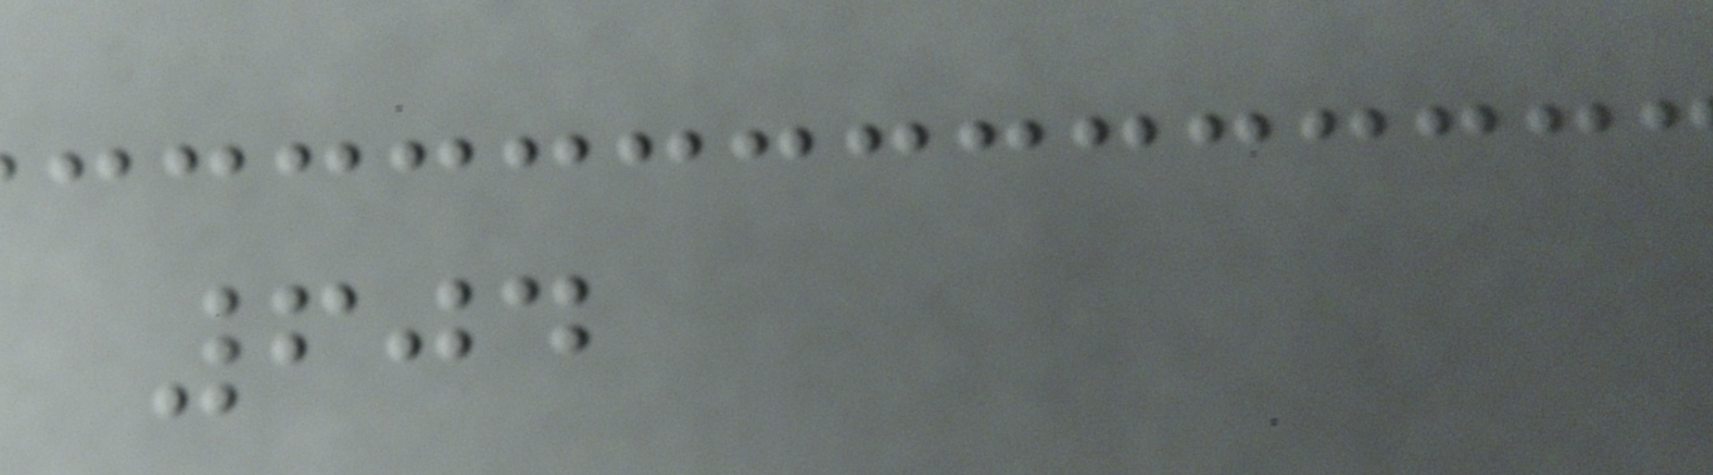604
